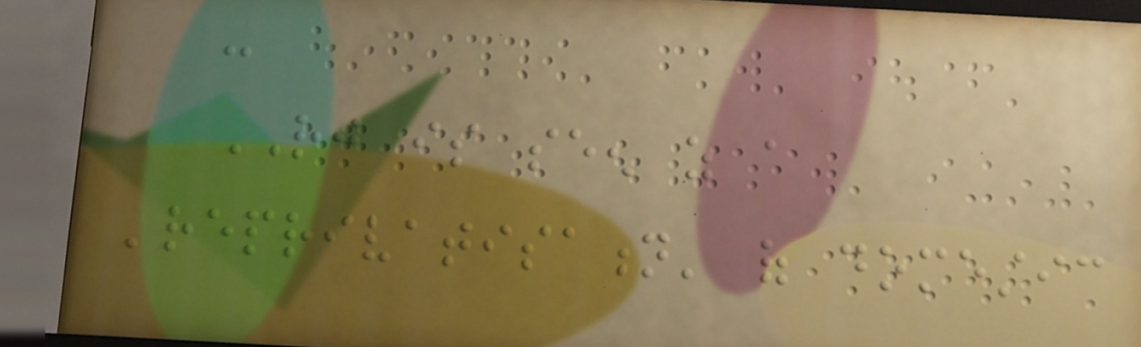-
RJ is seen as a
'reprivatisation' of domestic
